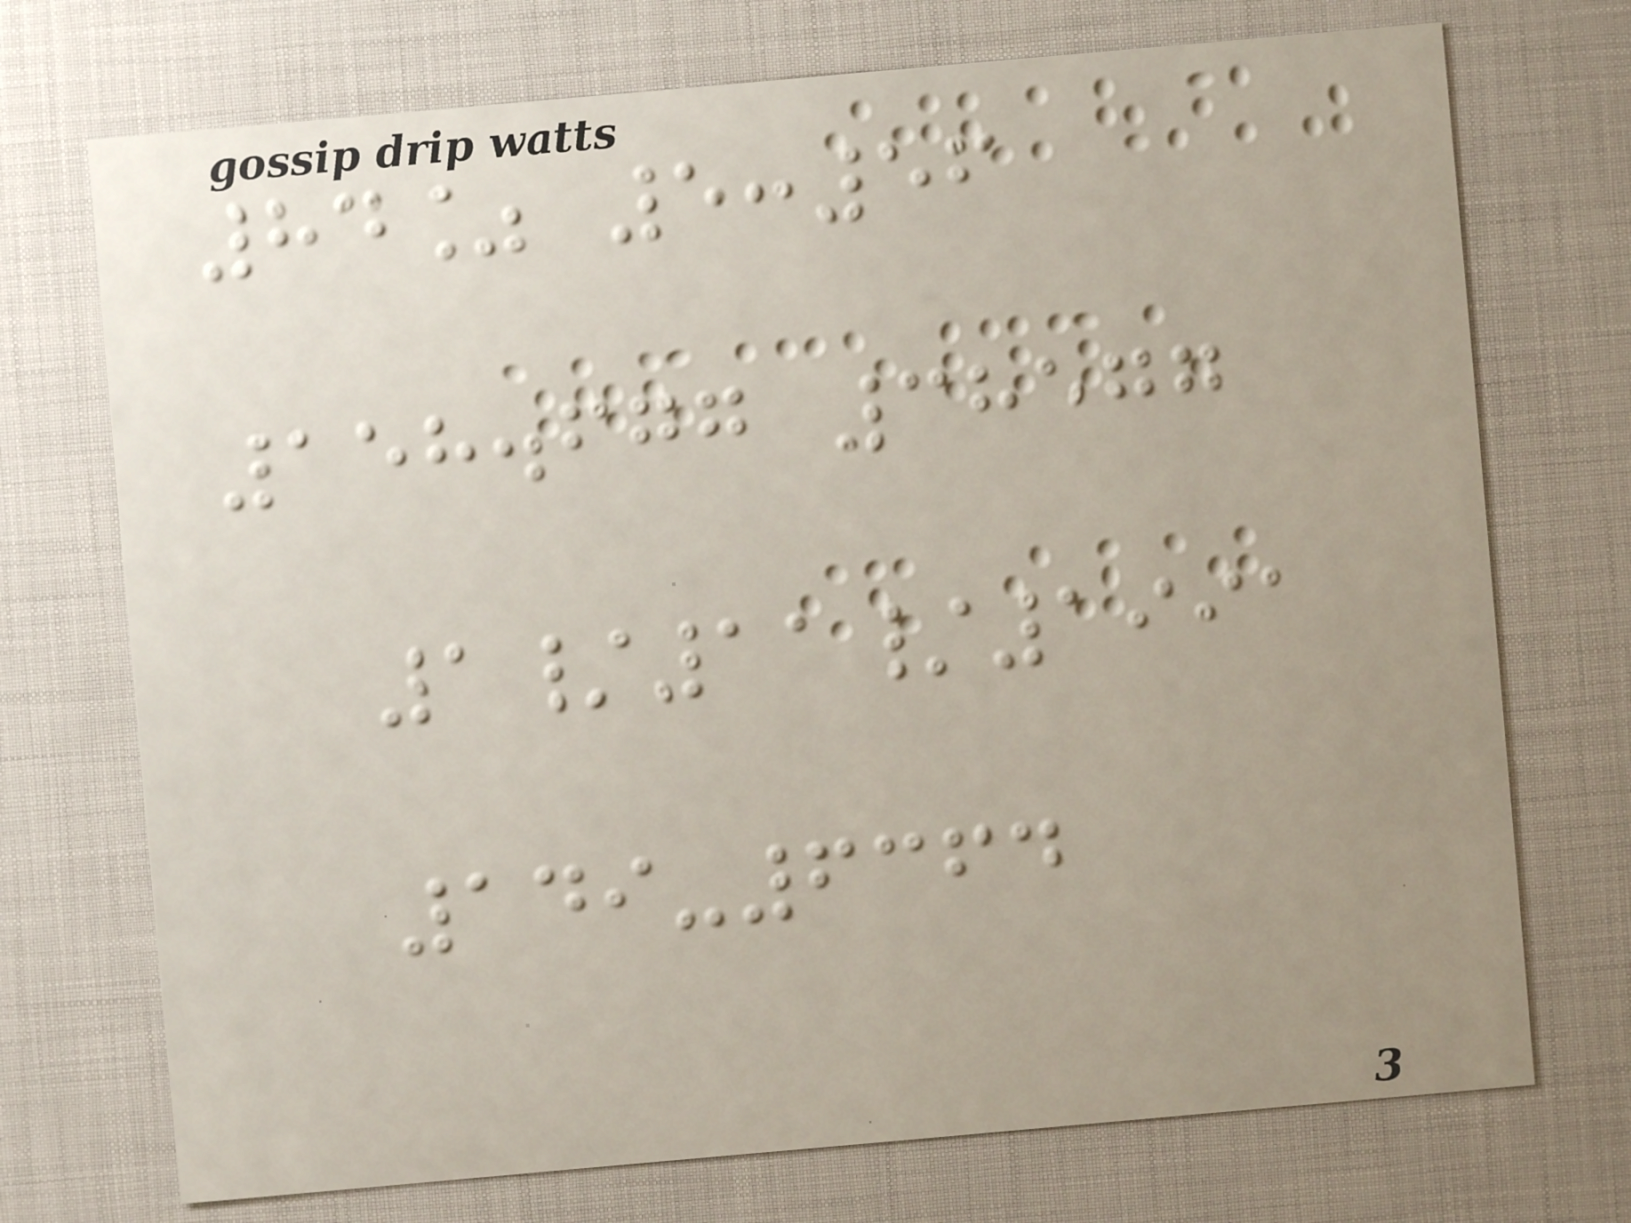84% 5:56
158.677 38577
1/11/1991
149-6364
